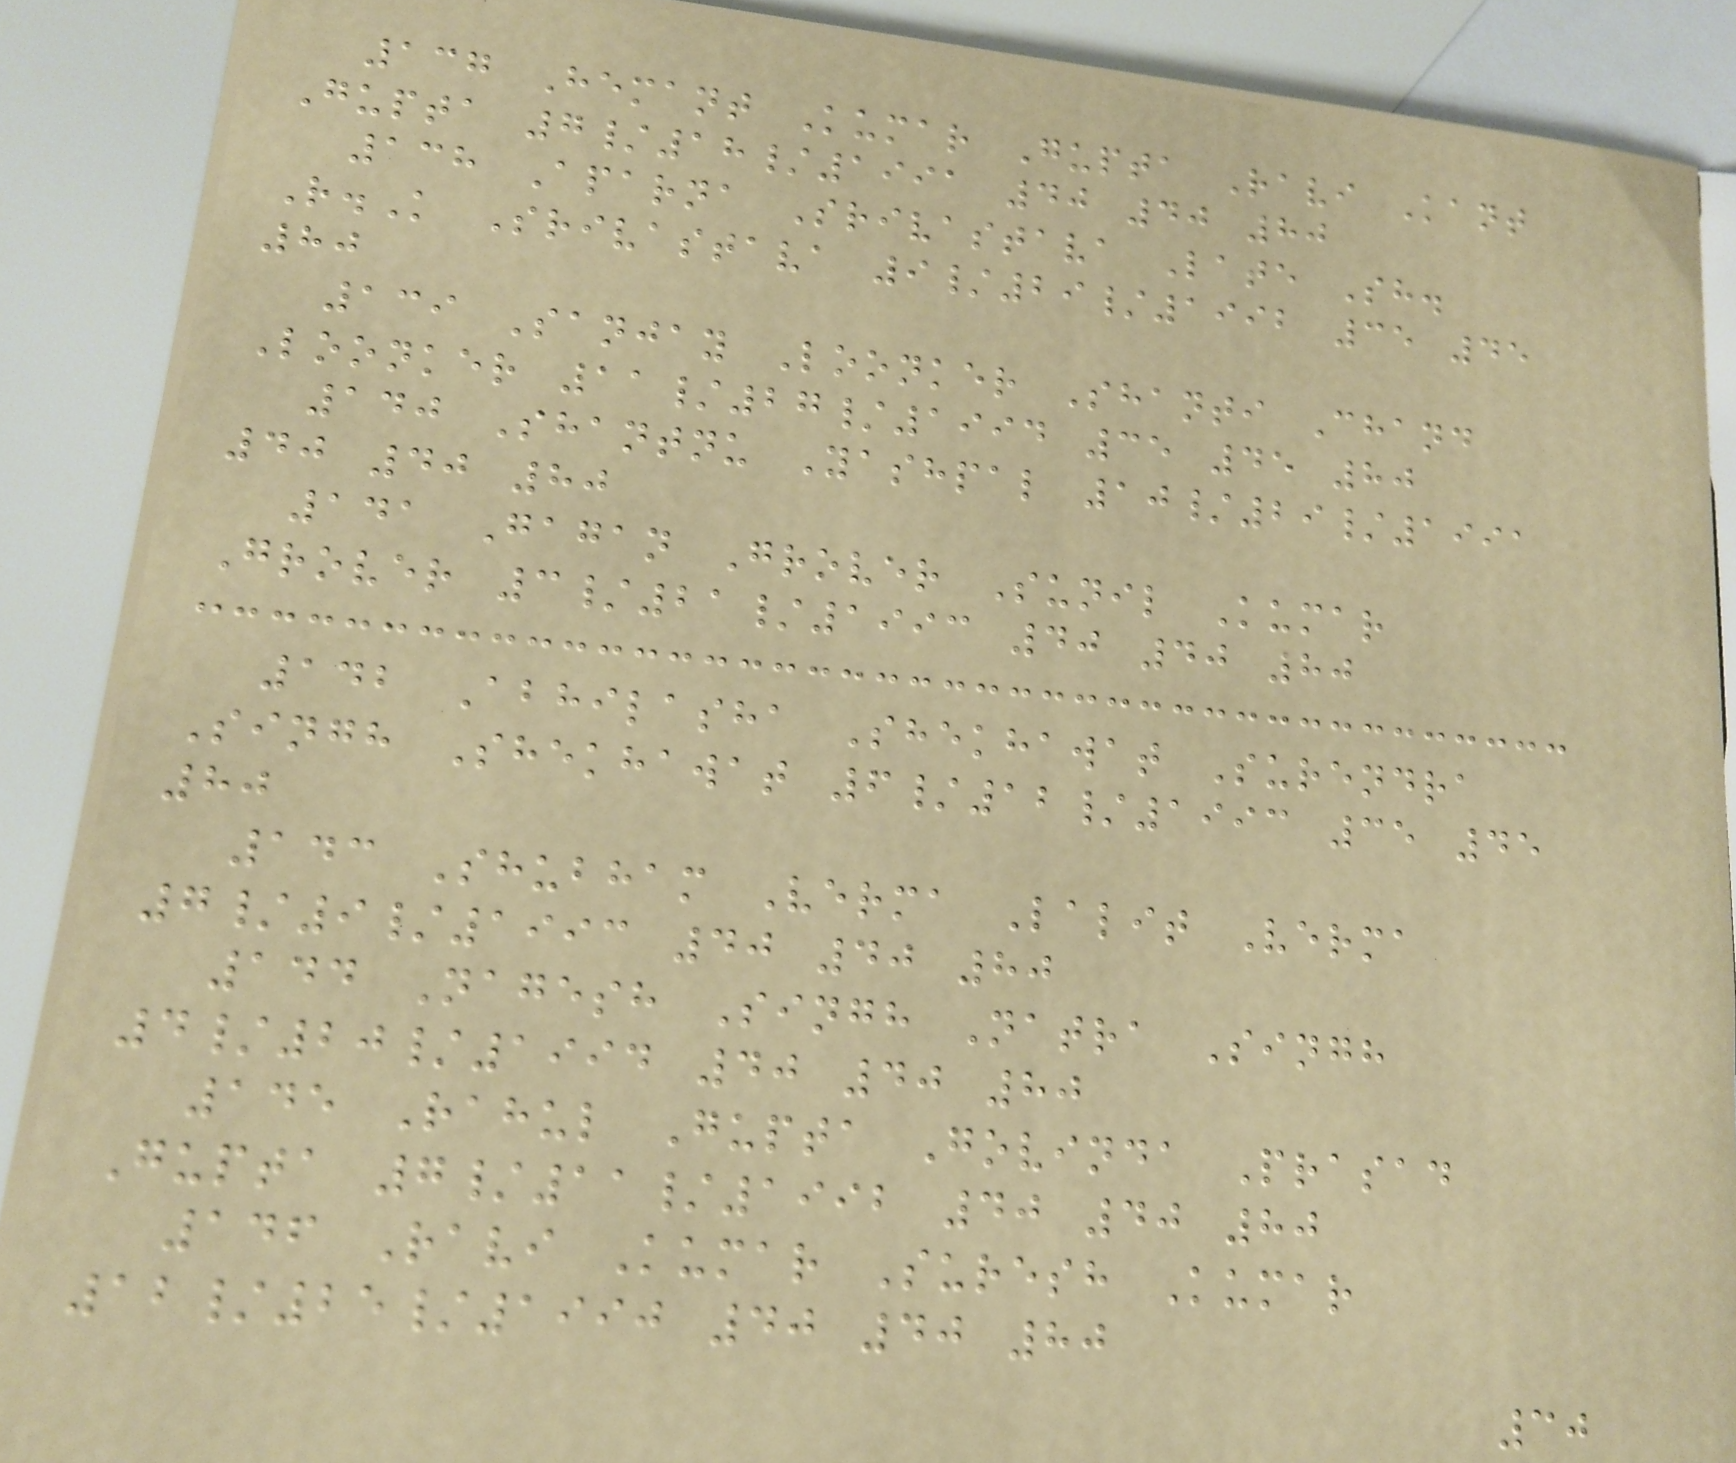137 Hemant Kumar Gupta Ravi Kant
Gupta 7/18/1991 40 40 80
138 Aparna Srivastava Late Sh.
R.K Srivastava 9/29/1992 35 45
80
139 Sanjay Loonker Shanti Chand
Loonker 11/27/1994 35 45 80
140 Shantnu Yashpal 10/29/1991
40 40 80
141 Gagan Grover Sunil Kumar
Grover 3/21/1993 40 40 80
142 Abhilasha Shekhawat Surendra
Singh Shekhawat 6/12/1993 35 45
80
143 Shubham Verma Lalit Verma
7/9/1993 40 40 80
144 Nagesh Singh Natra Singh
4/20/1994 40 40 80
145 Rahul Gupta Govinda Prasad
Gupta 7/11/1992 40 40 80
146 Ravi Kumar Suresh Kumar
12/25/1990 40 40 80
30
